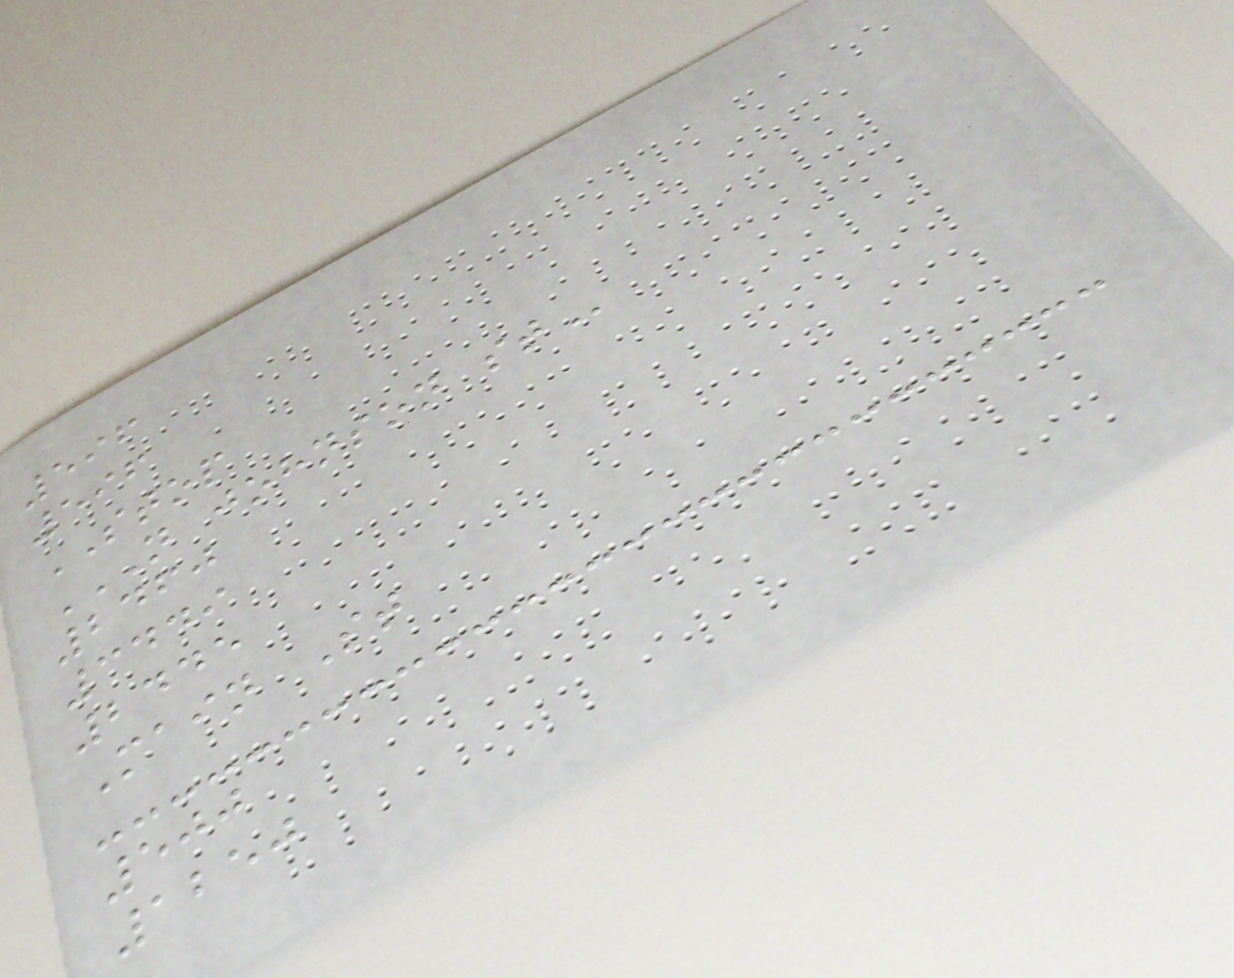596
596
STOP
N JOHNSON ST
2460
3449
2445
Main St
500
1250
